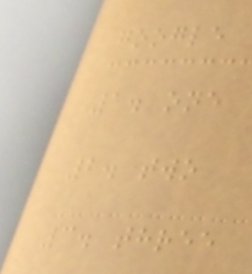google
1. one
2. two
3. three
